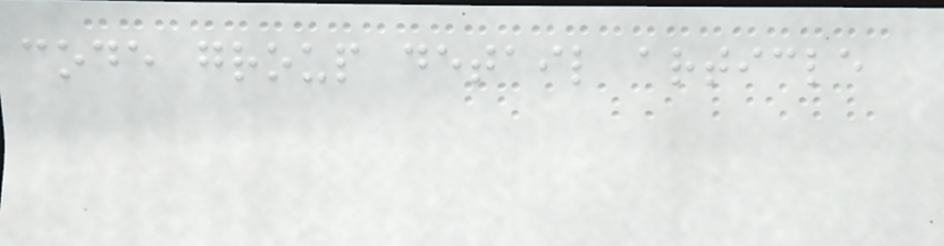code group detail article
